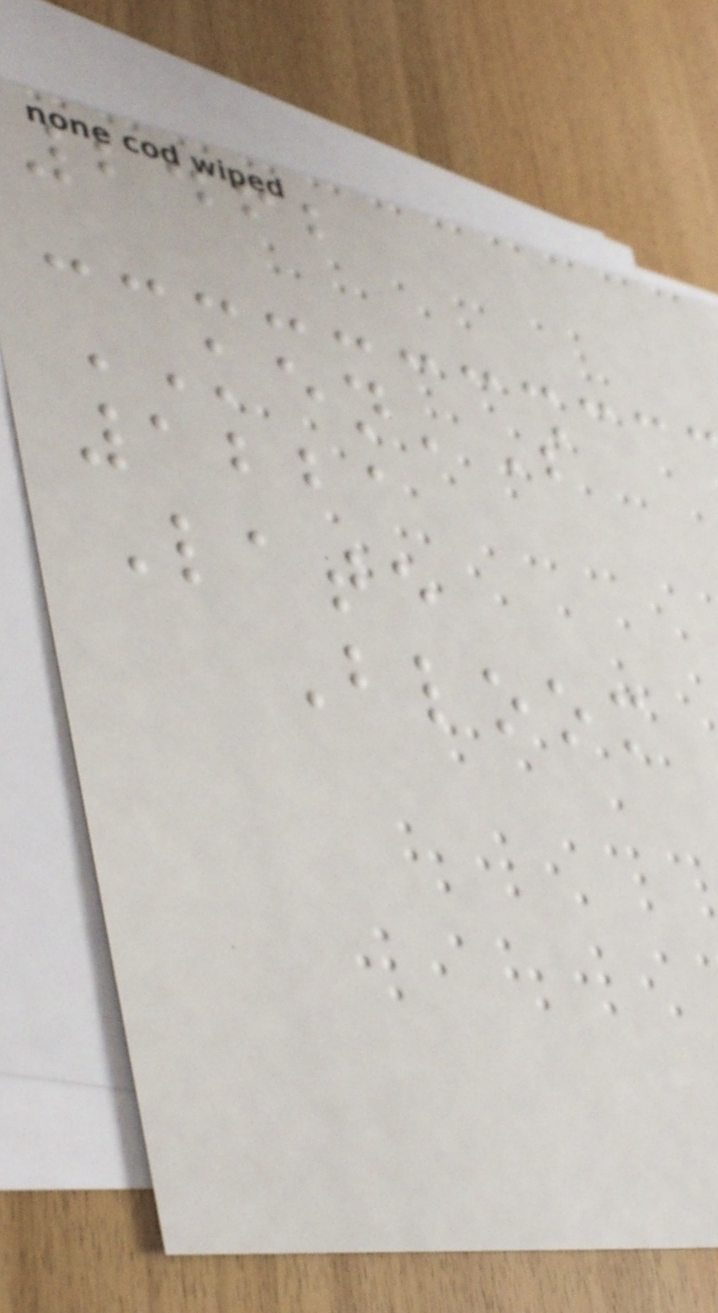2462
KEN'S
1221
Late
Bloom
